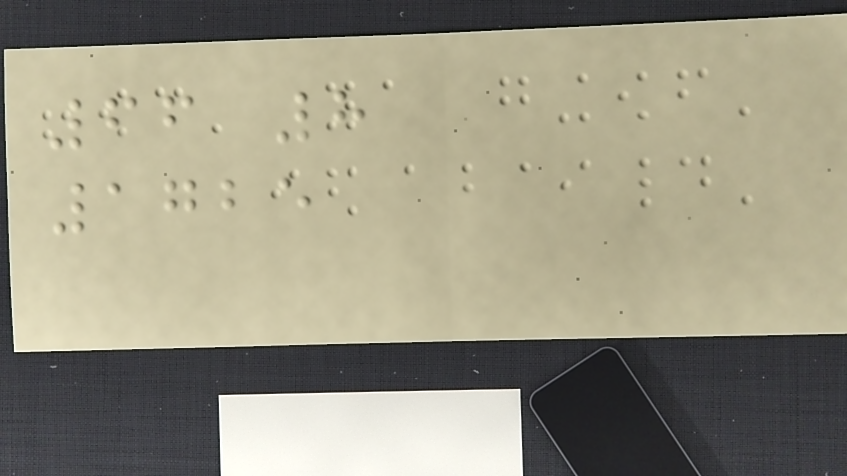66 8
1725
